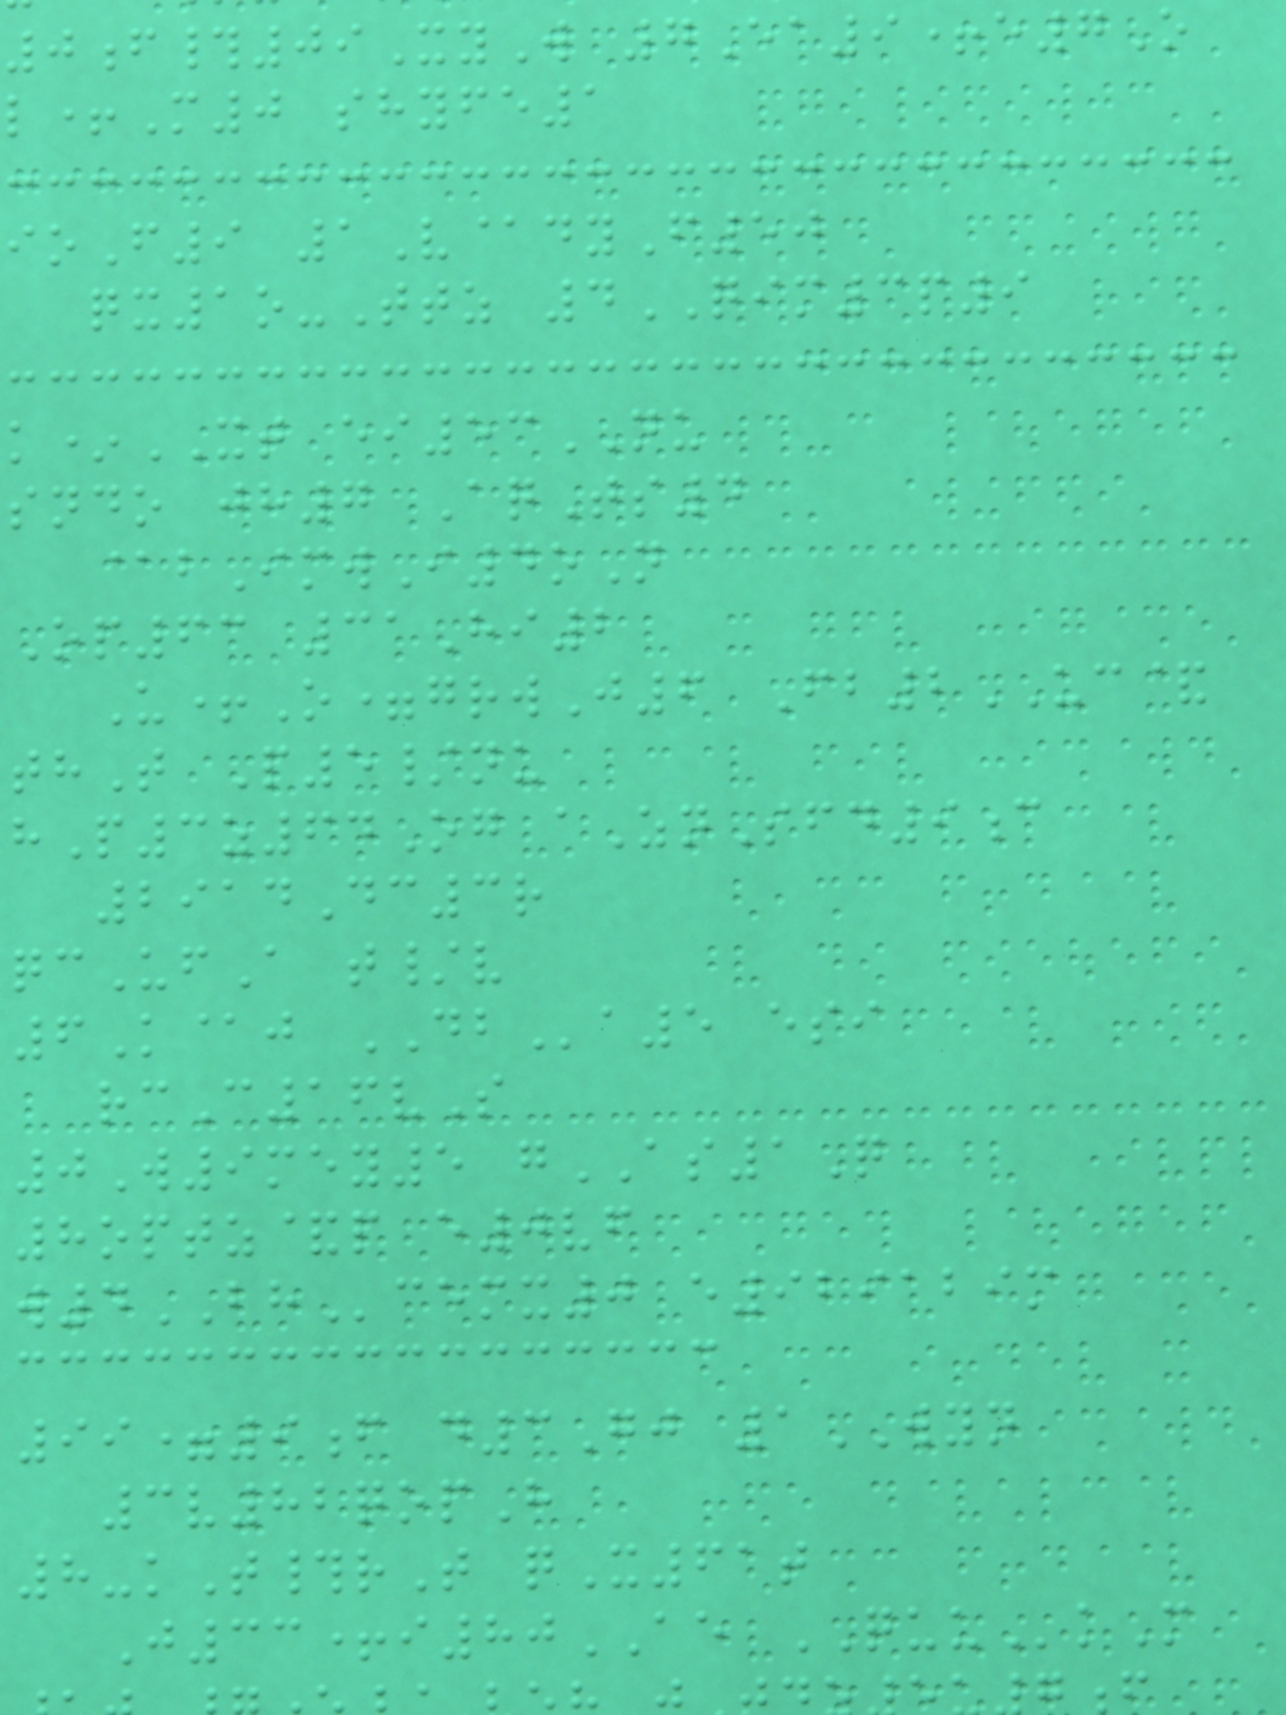0f#09XyW 7Ea9+e7O
l+M0 shyfe1
ioF9 1V@dyF50
qx1o-Ttz 4QIM3p9
k*XT ei53NU
sndo jh7 AqTs4
@bImwI4oN
Op63 31Hi2
U+O=grwJ6 Fb2UC&
thT P5/nu
hP3z64Og aZnSfd9c
2914Dc3r
qcUfA t/v
6K@j DBa5 esi
rcC16vS
0W9mey5 gAS1Q
8optz&p e0vf
w4BHcemx0 e929129m
99=9f d3Gj 1WYN
3v82qopH
8-kT#rT qX61t
J33+i80AE QUUkM
